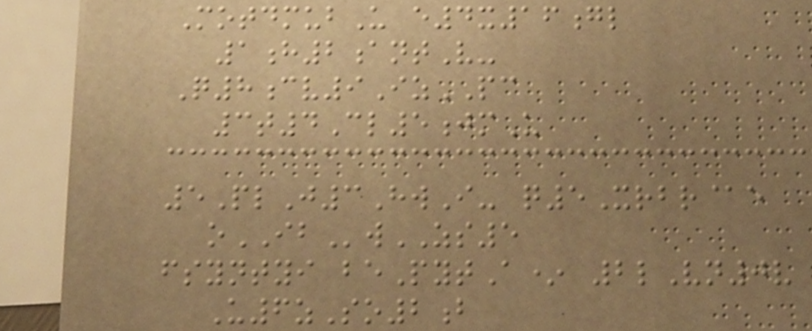MotdmubU e4x16gl
1h2antV-
Q8cv9IzPC
3t4Cl5jmU
5PlJ3HwI- q5Xrbr@e
oIBwZS5
fsyntyi bePytA* 2lVn0v
U6zSo2b
